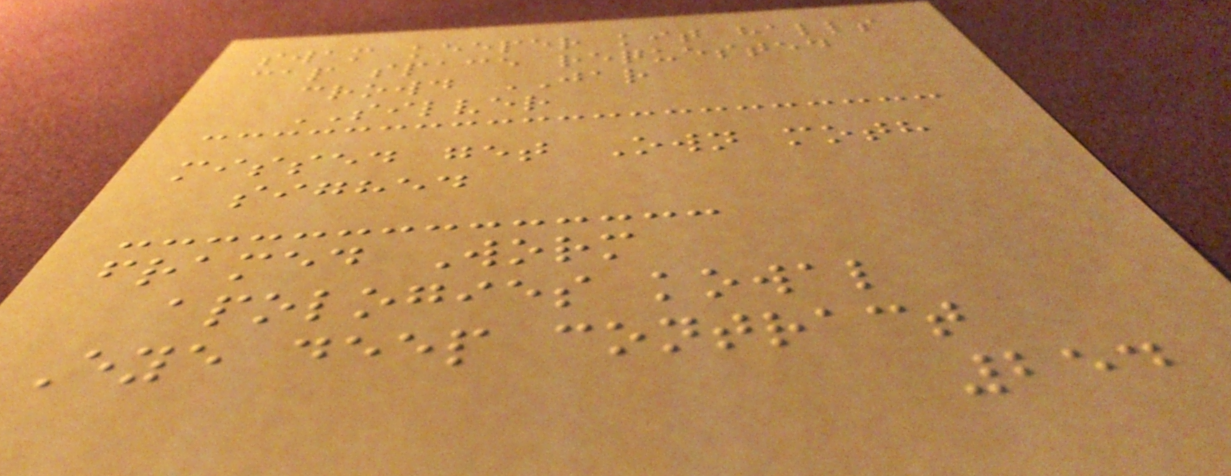swam keeper kit halls
cap space requested
crowd JAR
SILVER
missed get Own moth
sighed
framed Worm
apologies kowal
Eye deep contract
254
